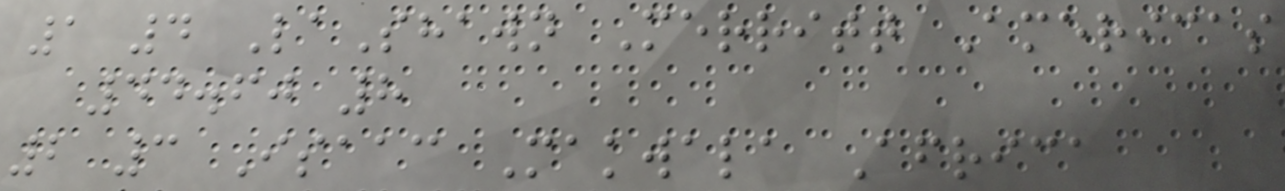1 4 LaShawn Merritt Americas
44.60 8
2 3 Isaac Makwala Africa
